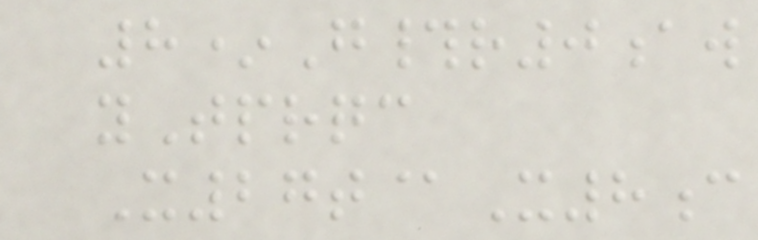8*G#r0aw
yTprqc
X27t@X8c
